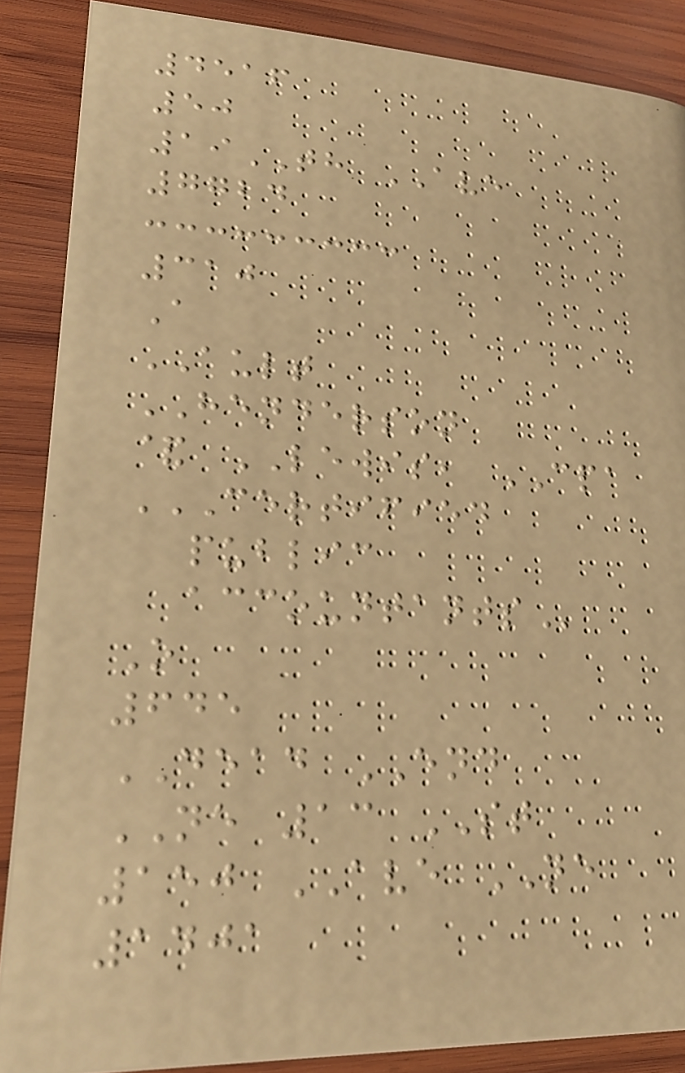4516
50
19TH AVE
7724
310
A
AULT
HENDERSON
& LEWIS, CPA
CERTIFIED
PUBLIC
ACCOUNTANTS
O
645
DEAD END
NE 13 ST
150 AVE NE
1401
